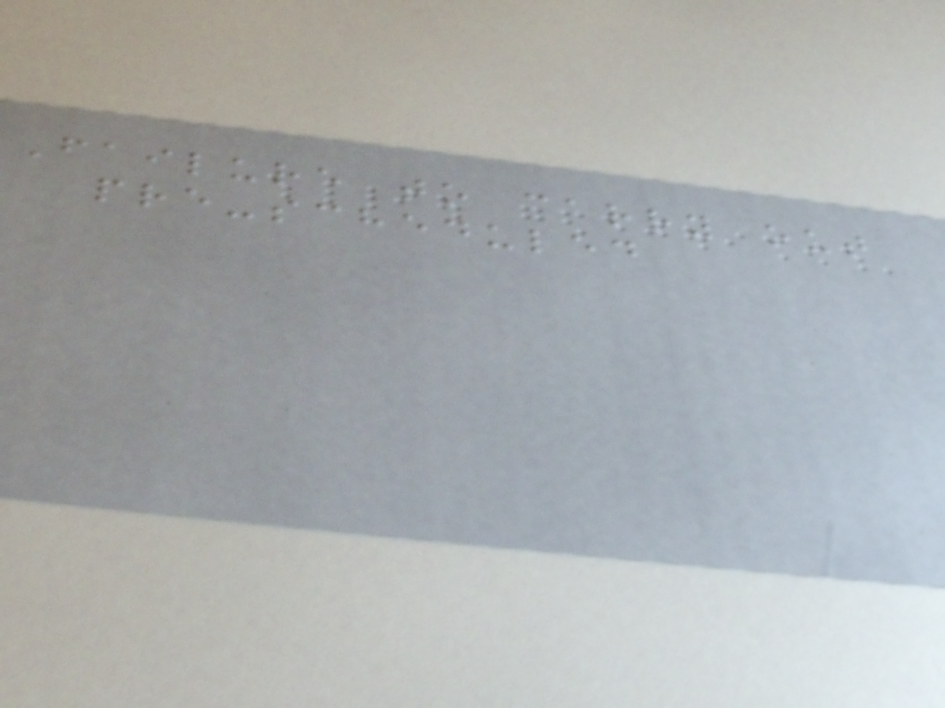Failure to carry out
pre-scheduled
